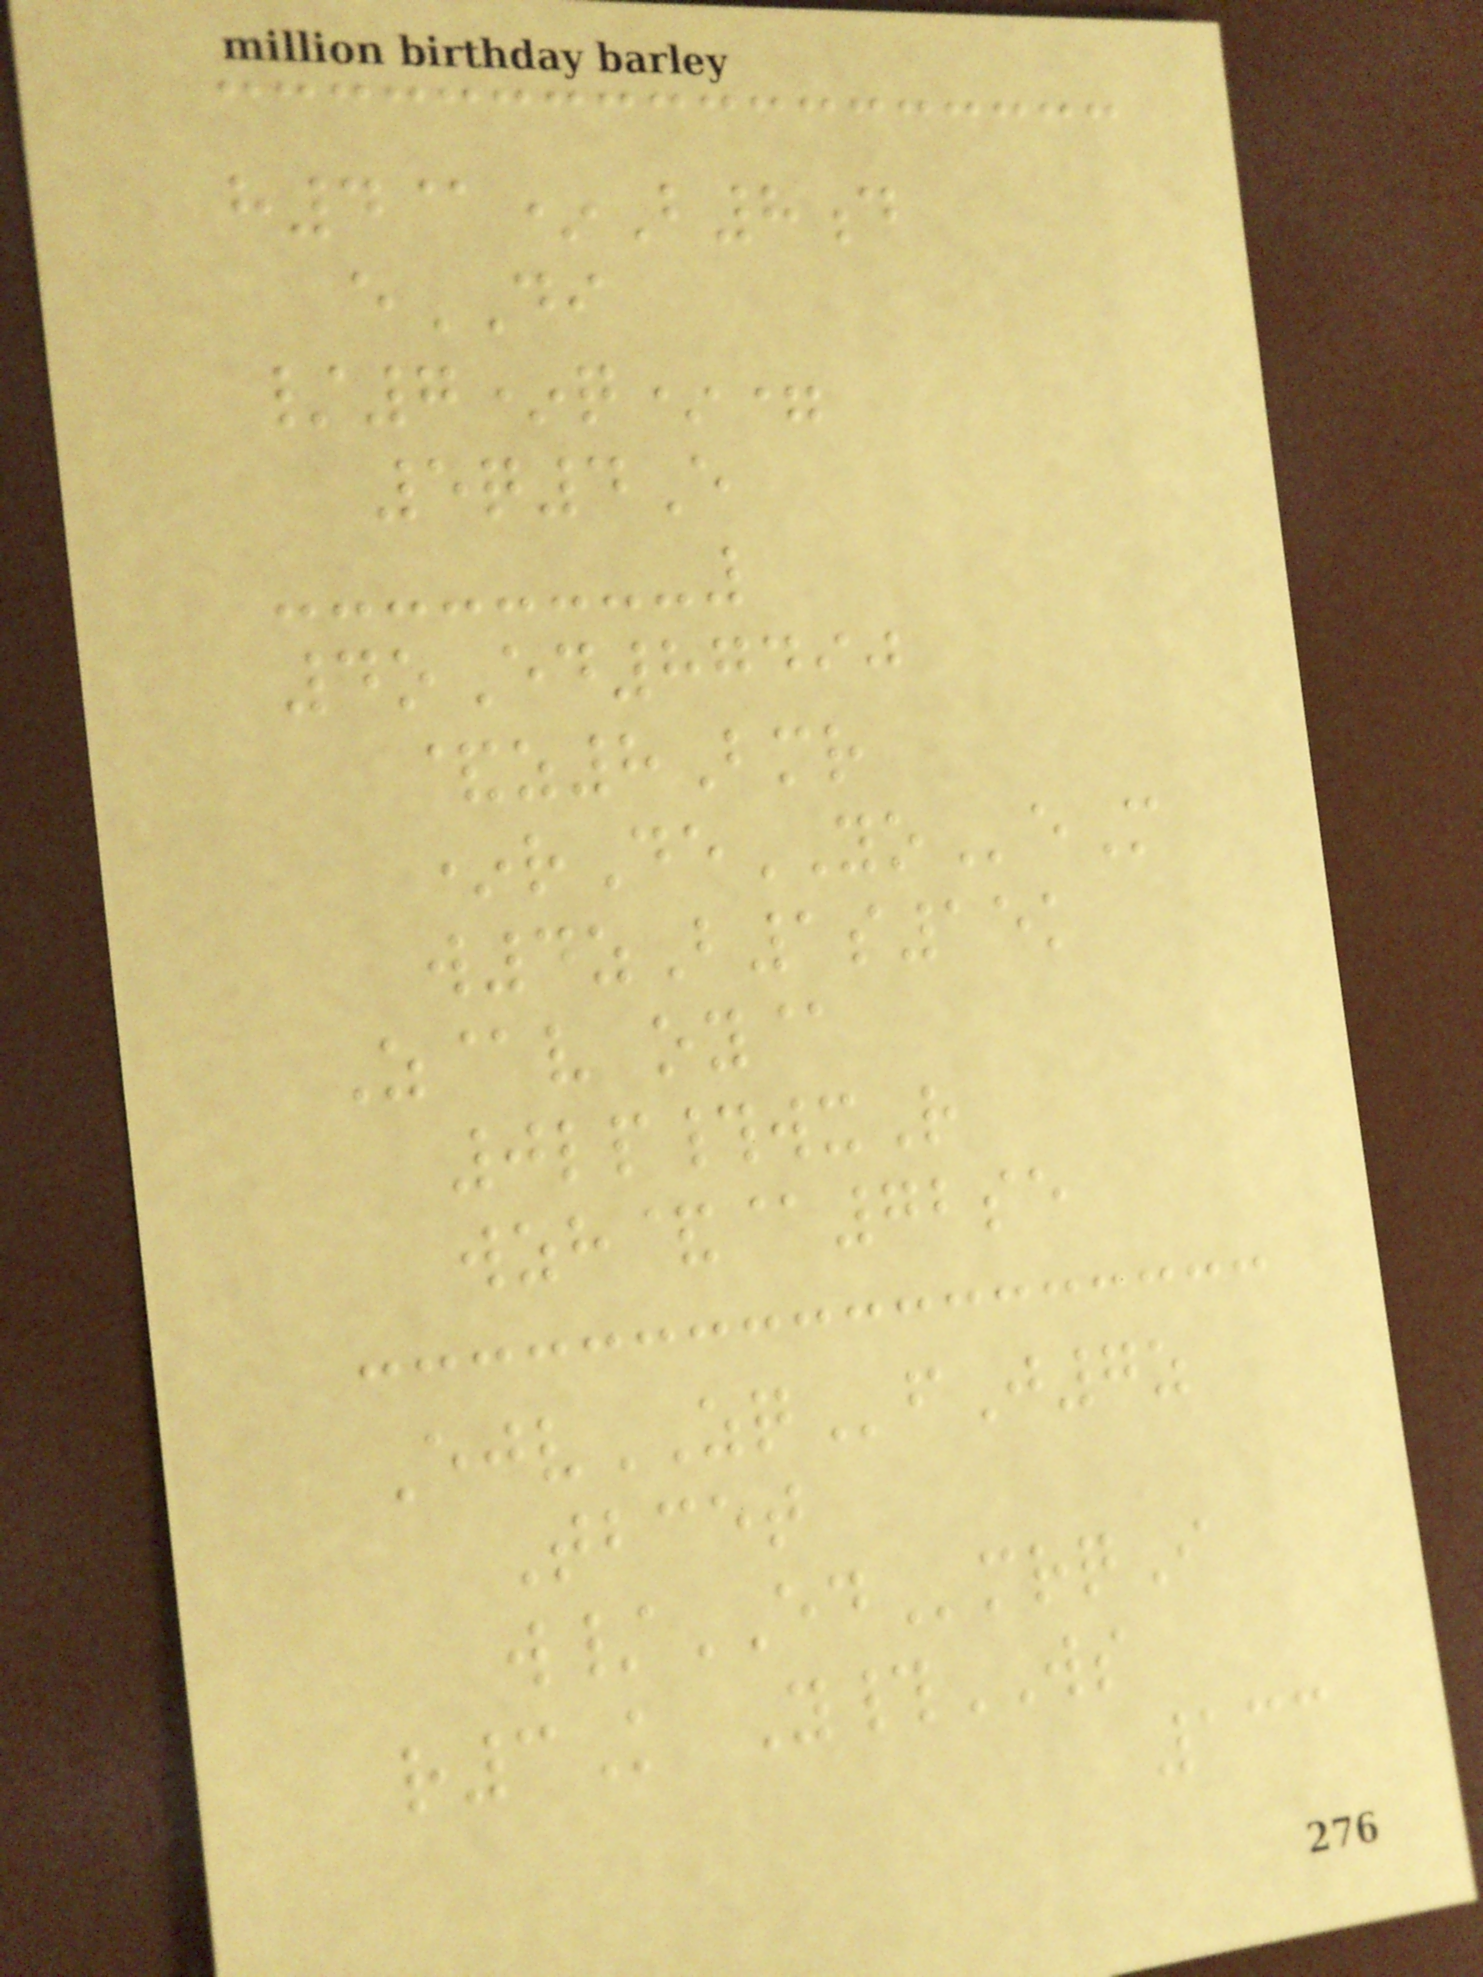h4@*B8d
eDI
/7*q*=
5q4E
4oEd87490
&z8Bmr
*rDeYOeM
w4zB1s15k
Z@v oy@
0lp#wxR
wzh&@72se
EjvZQfJ7z
Tbcet
w/EDmrqI
r3K Y#WS
133
